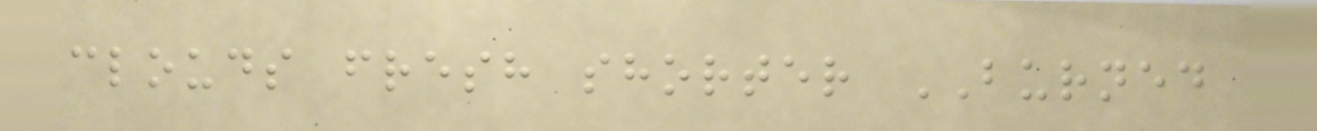clouds fresh shorter BURNED
